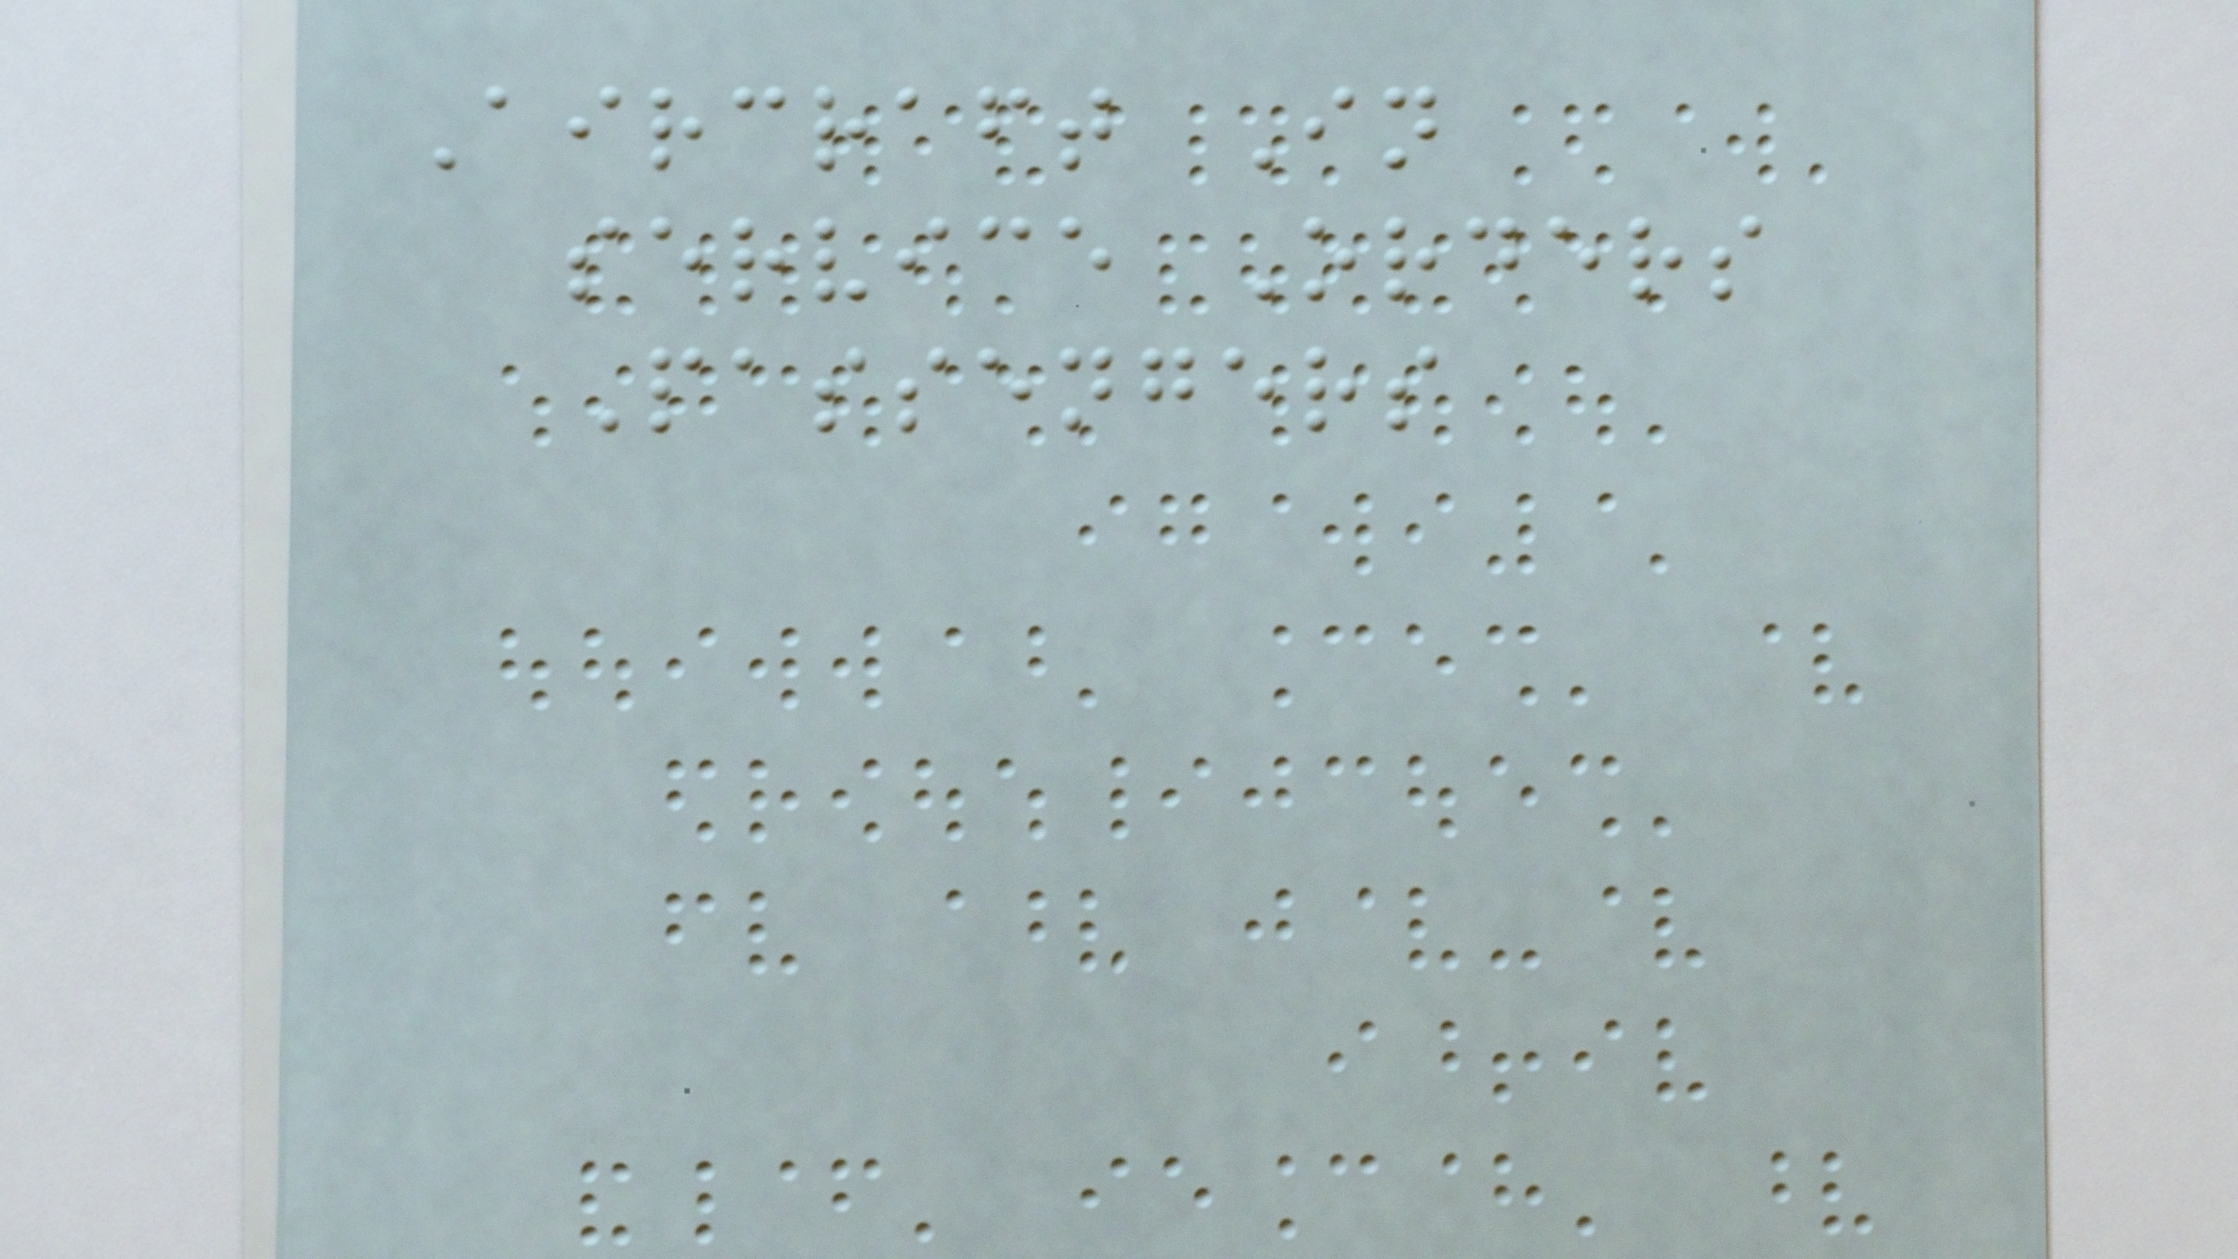Aircraft In
service Orders
Passengers
